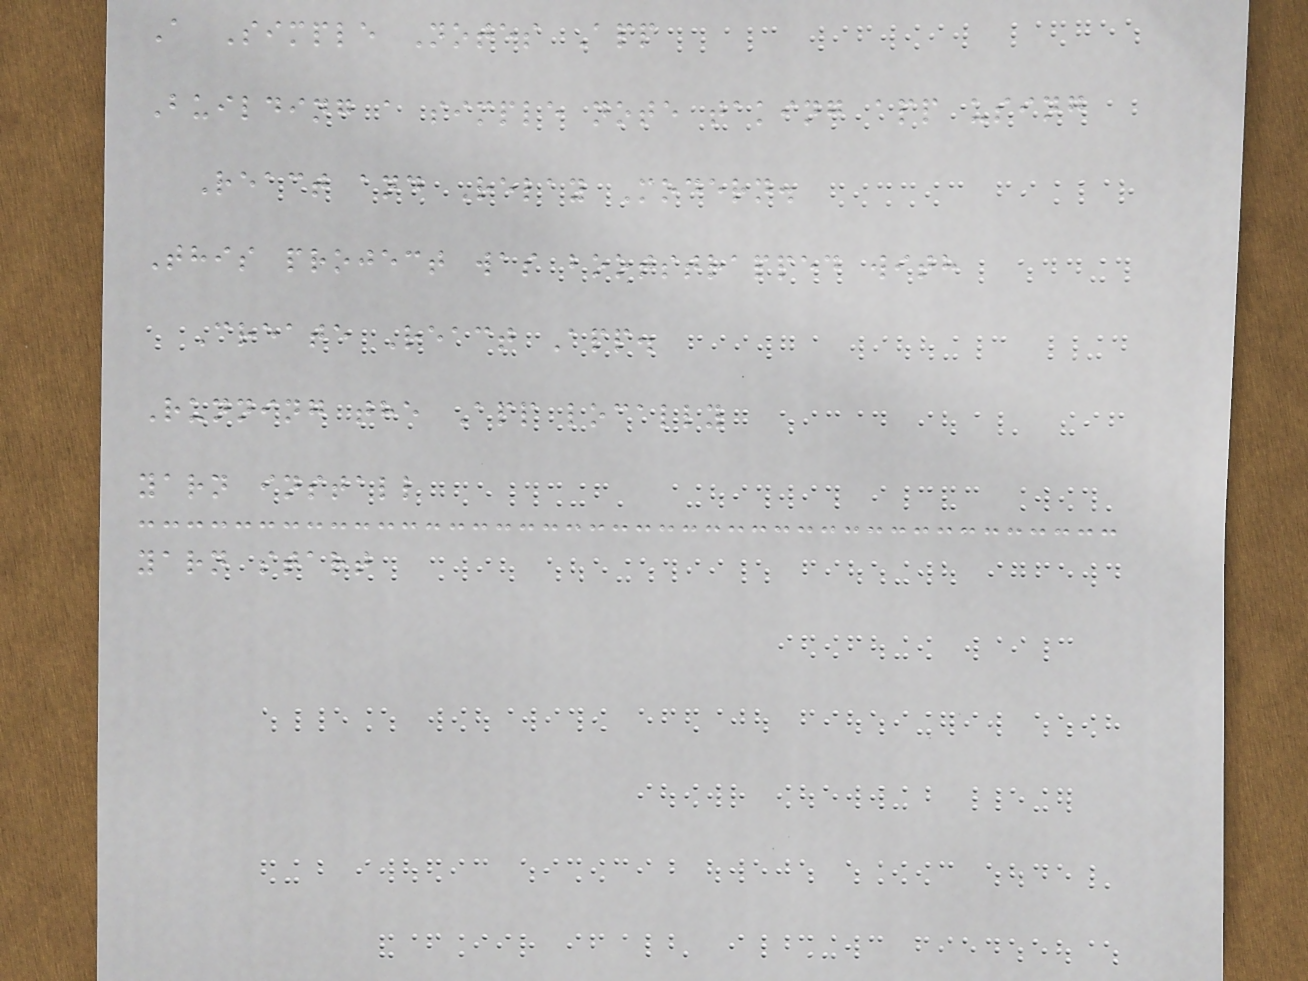A Simple Notes App
Building a simple note taking app using
React and Relay Modern.
This project was bootstrapped with
Create React App.
Running the App locally
yarn install
yarn start
